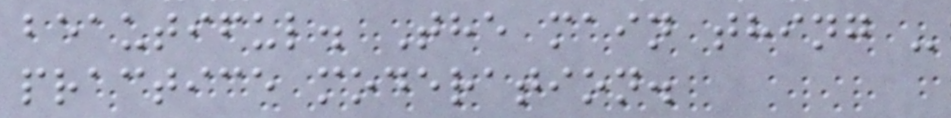beautiful. The main thing -
practice moderation.
